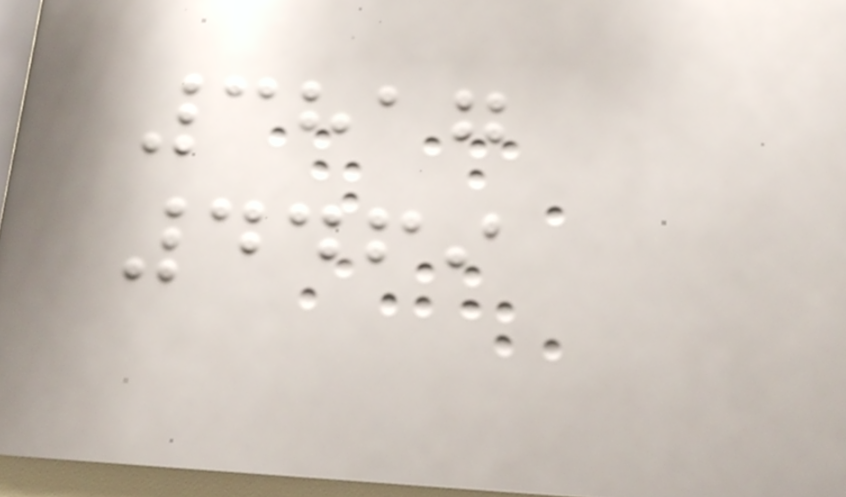3817
4469
